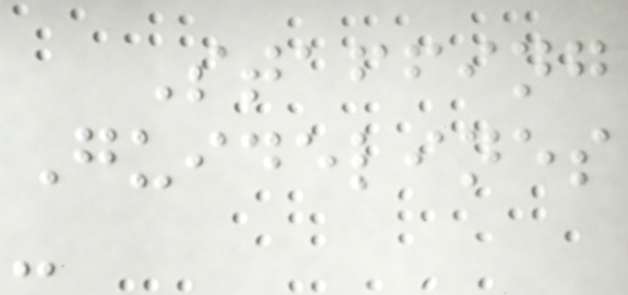Staffing
Guidelines
-
